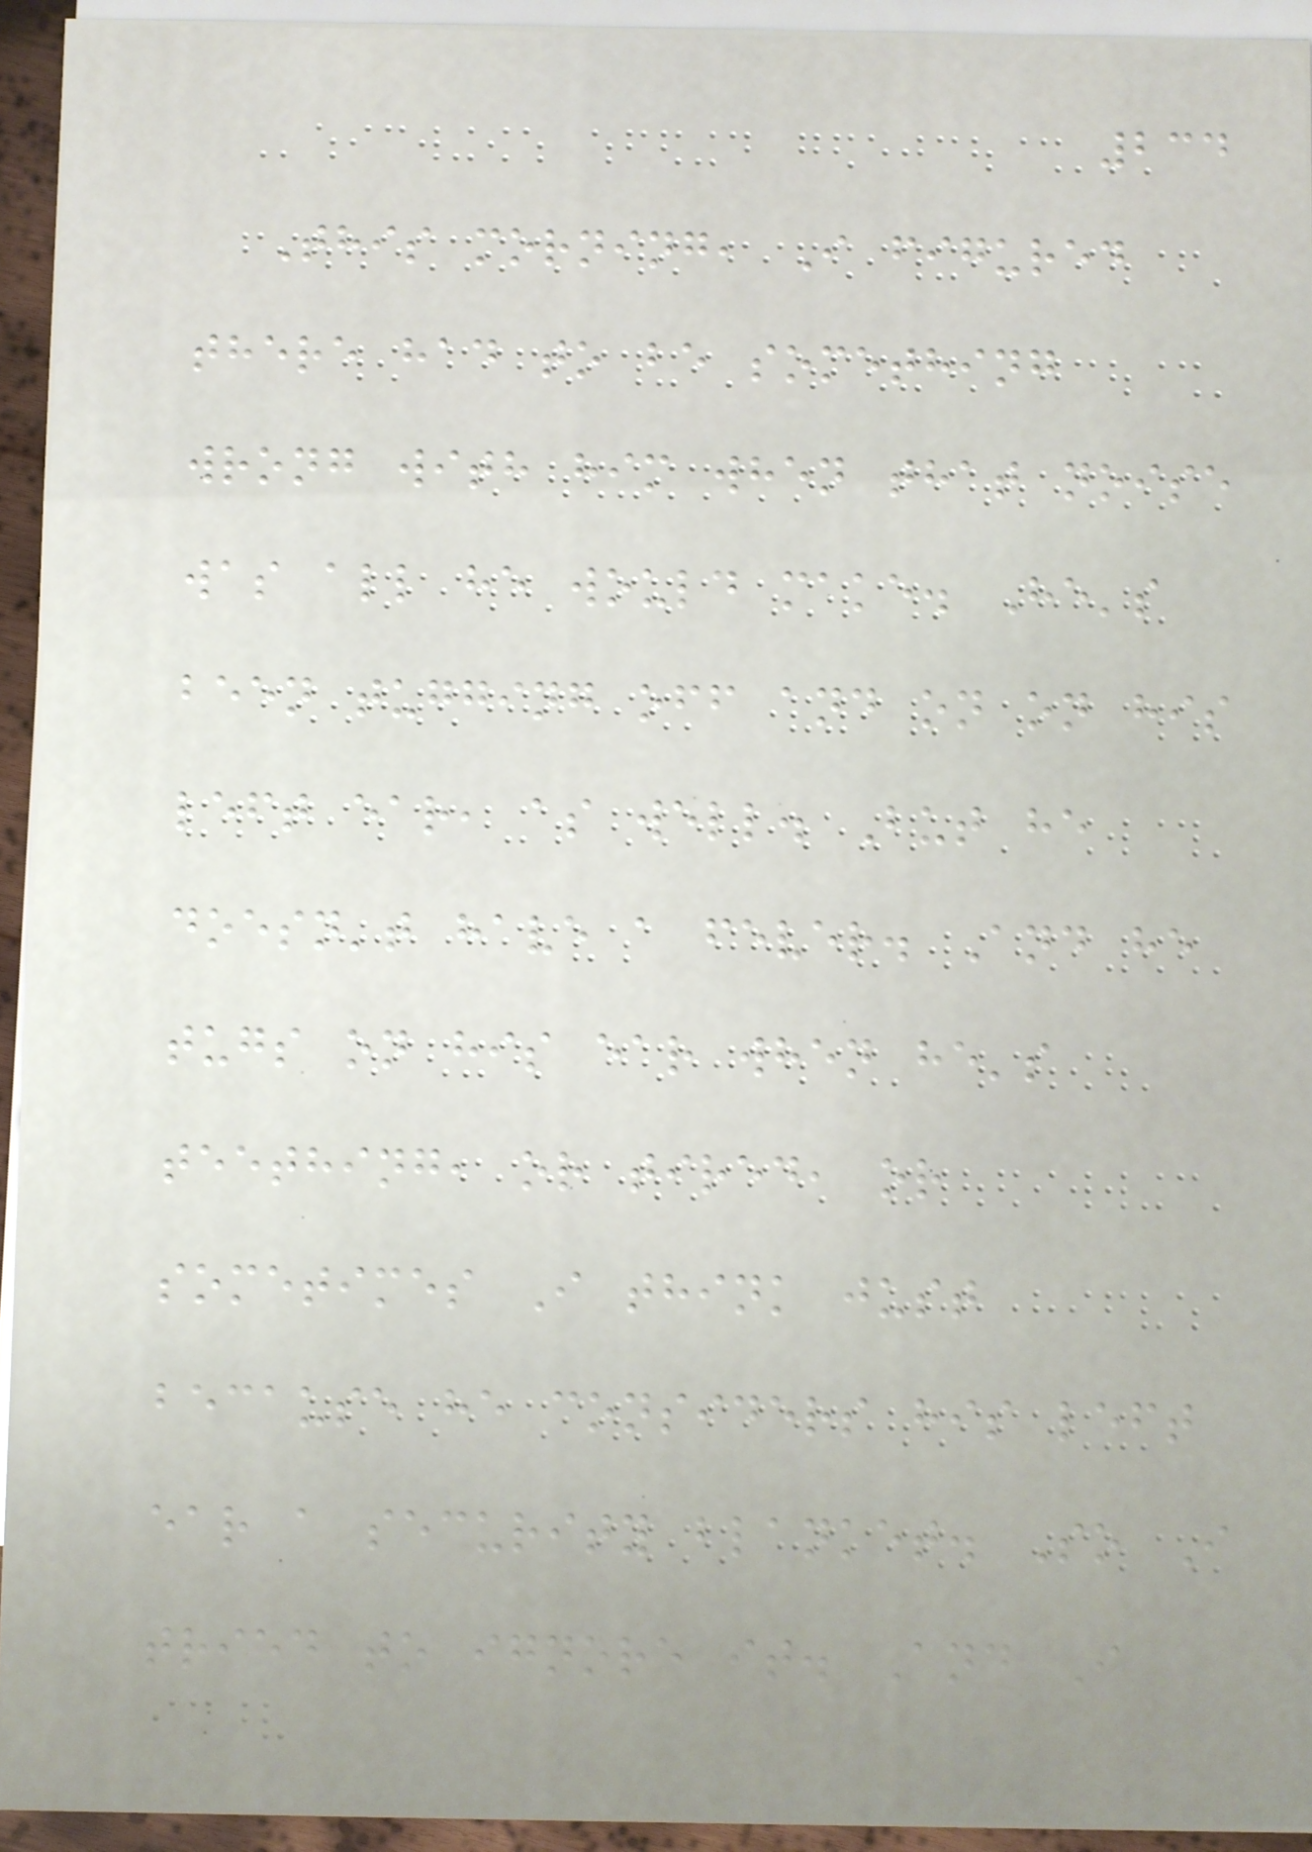234
This morning, I figured
there had to be something
wrong with him when that noise
was all he would make. He's
been tugging off and on on his
left ear, as well. But he
doesn't have a fever. And he
tugs on his ear when he's
teething, or tired, or
sometimes I think just
because he considers his left
ear a security blanket. So I
tried to ignore it. And I
